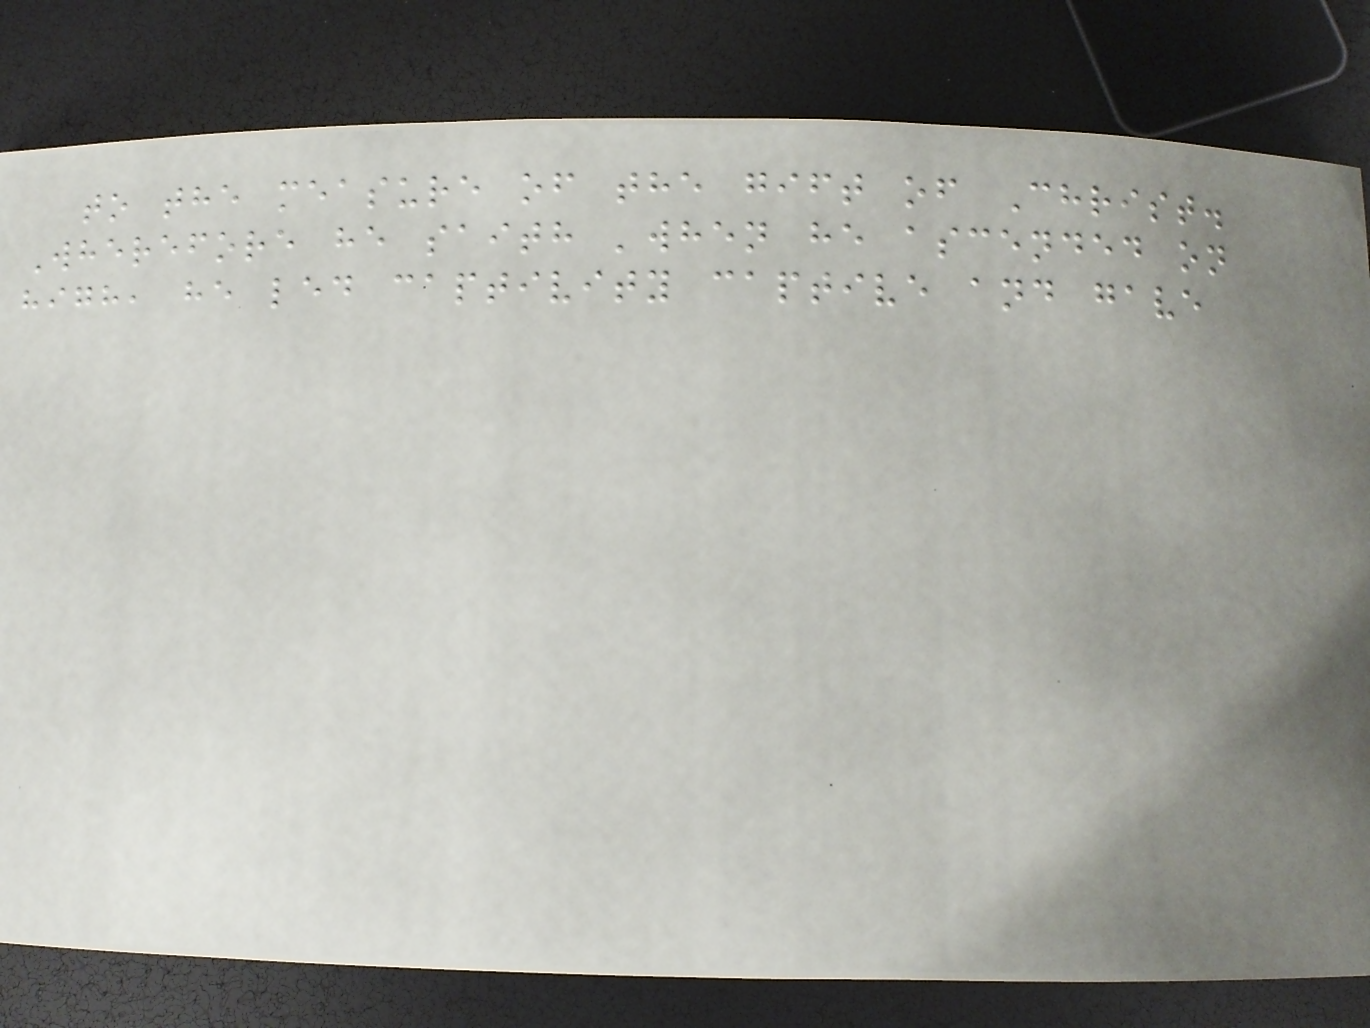to the measure of the gift of Christ.
Wherefore he saith 'when he ascended on
high, he led captivity captive and gave
